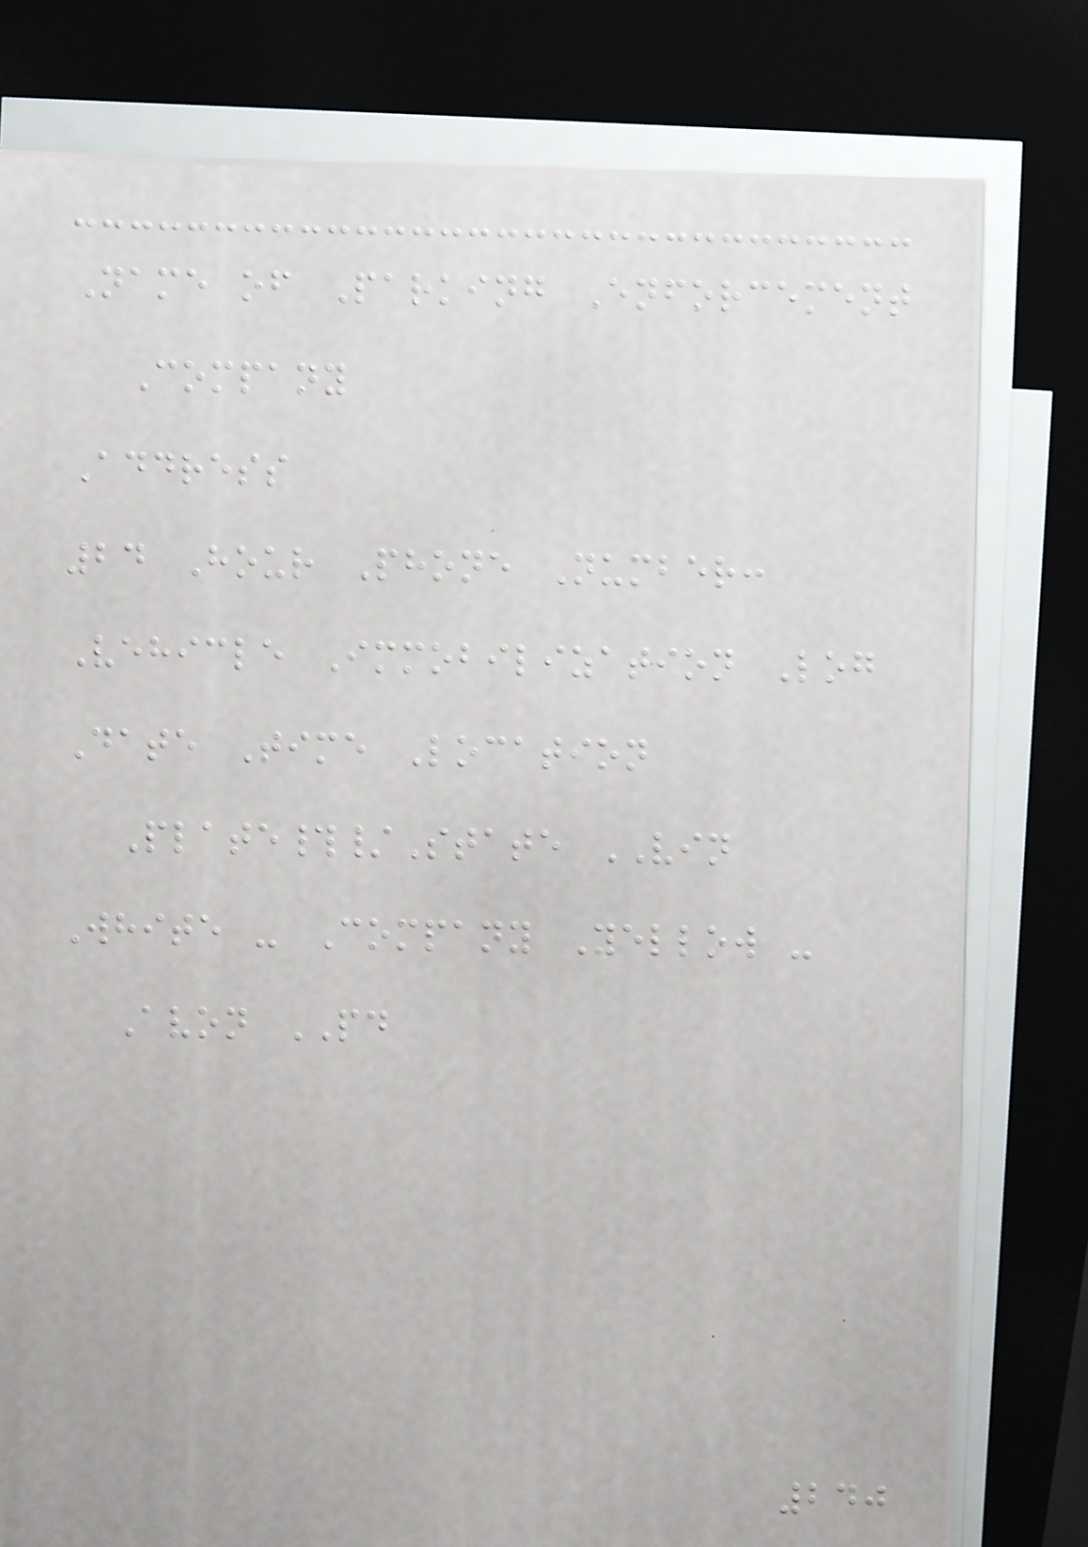Name of Parking Enforcement
Company
Address
24 Hour Phone Number:
Vehicle Immobilization Log
Date Time Location
Plate#/State VIN
White - Company Yellow -
Avon PD
240
